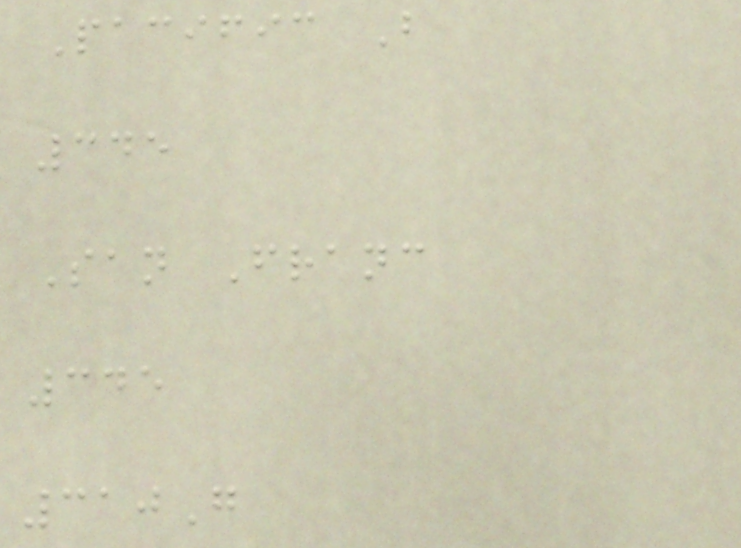Pacific B
345
San Franc
345
310G
